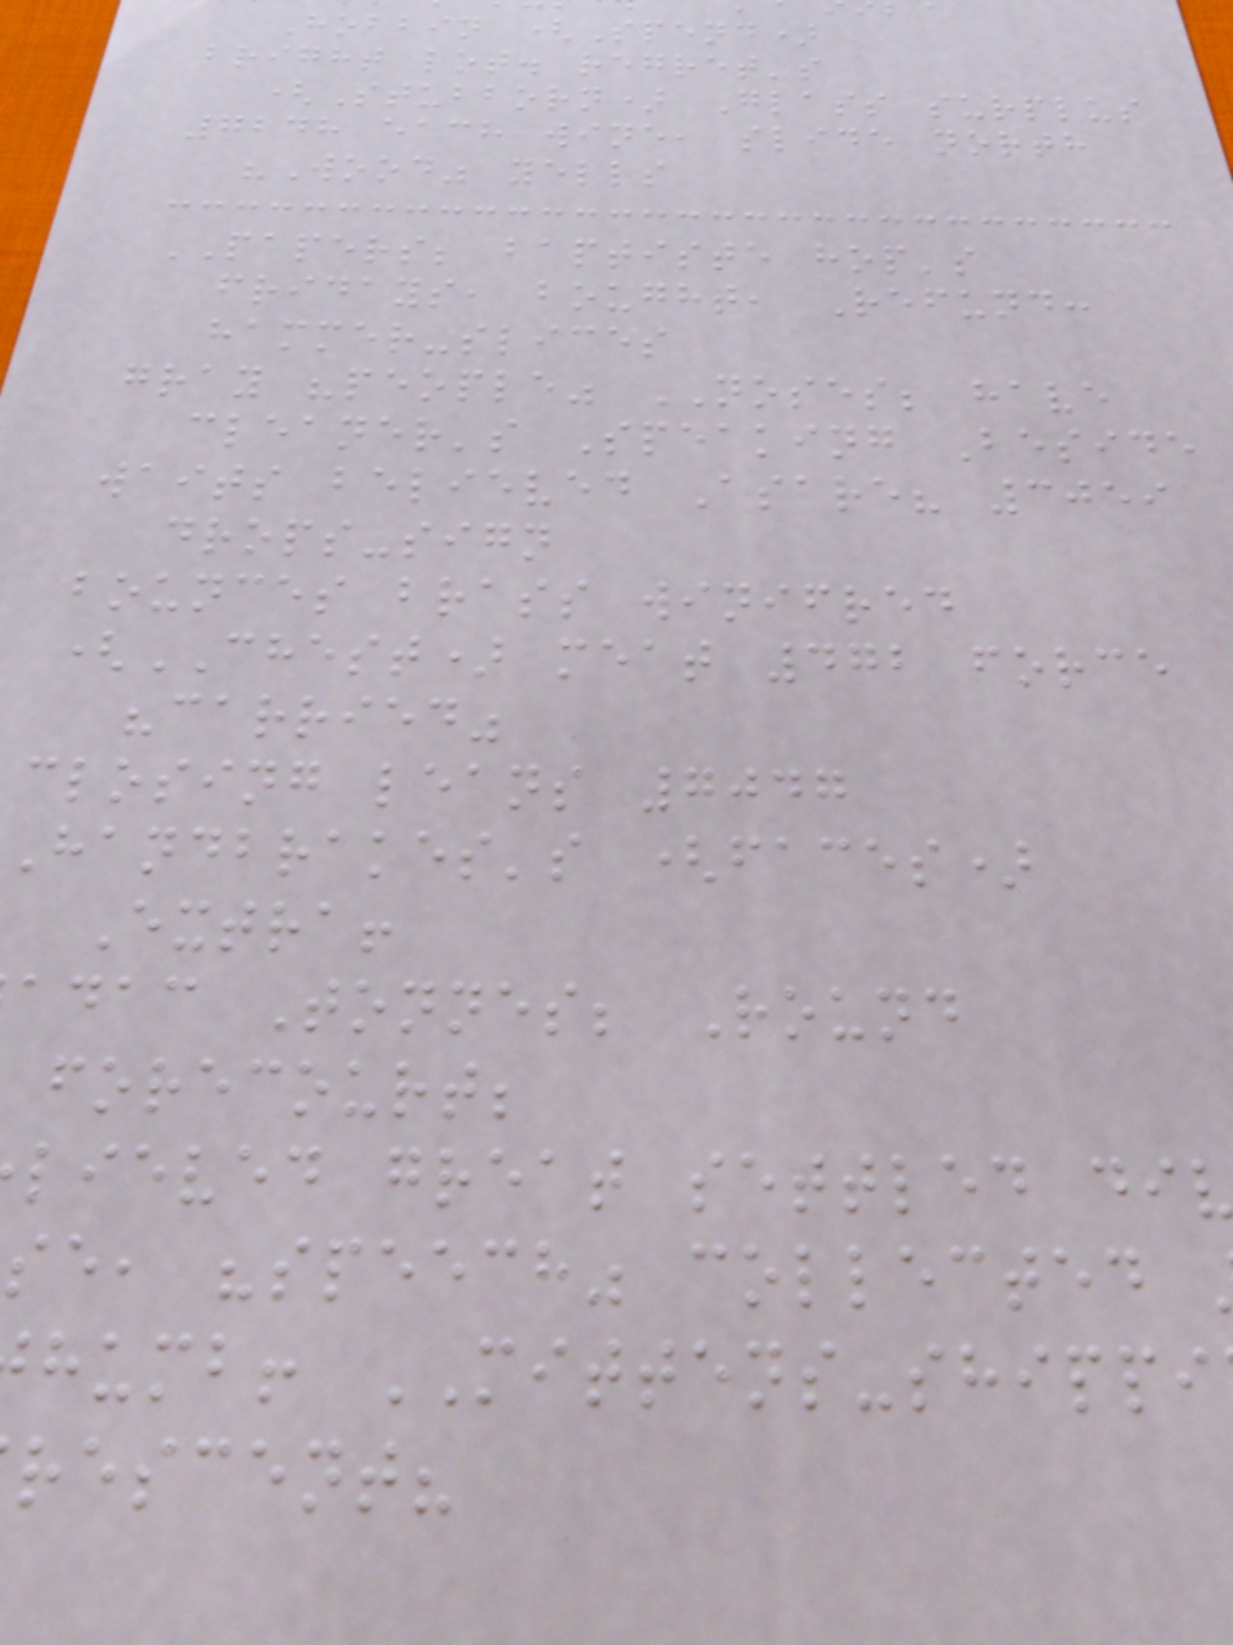Hobbin (Spend)
bright lot. regret's
(Stubborn) Glass surplus
7248 each wine, slide north
"Wood" yells
PAPERS; baptiste hop's
fridays, bought, Refund:
hammer-slices
gray "people" NOSES; have
cleaner's Speaking Beside
waits believed Asare? 3059
drops-sign
bounces brass winifred
(CHEST) meat 472 force
"carried"
closing leans 7047
Handbrakes's (faces)
Extra!
adac Tonnes; Round
forecourt;
lieved great settled di
se, "speech" collected
humb! MITTENS-shippi
rescent?
